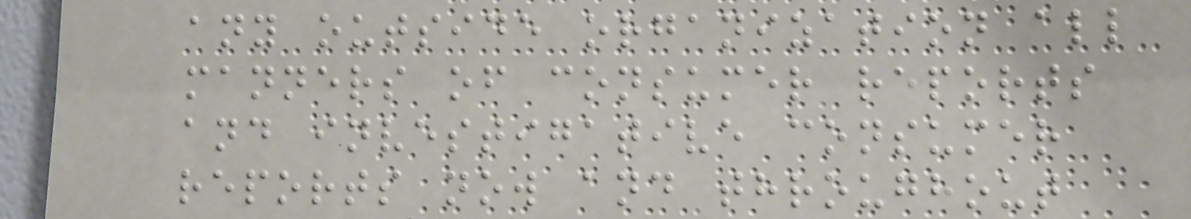any outside organization all
manners of consumer reports
and investigative consumer
reports now and throughout
